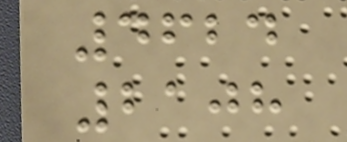4624
2108
